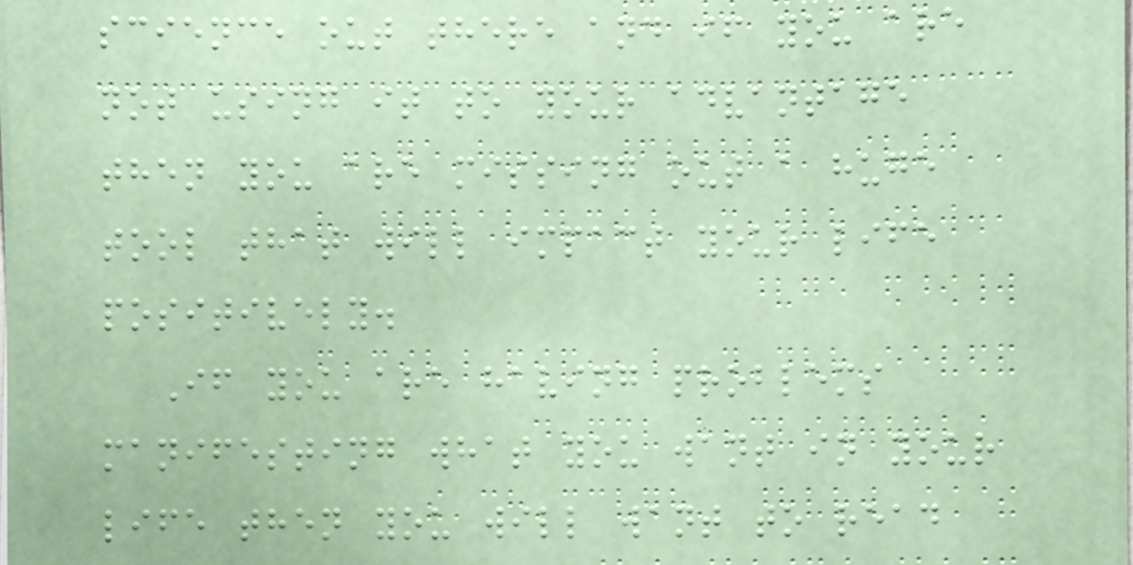science out there and if you are
not using it to your advantage
then you are missing out a huge
tool that will impact your life
positively.
If you are having problems
manifesting what you want in your
life then you will want to read
